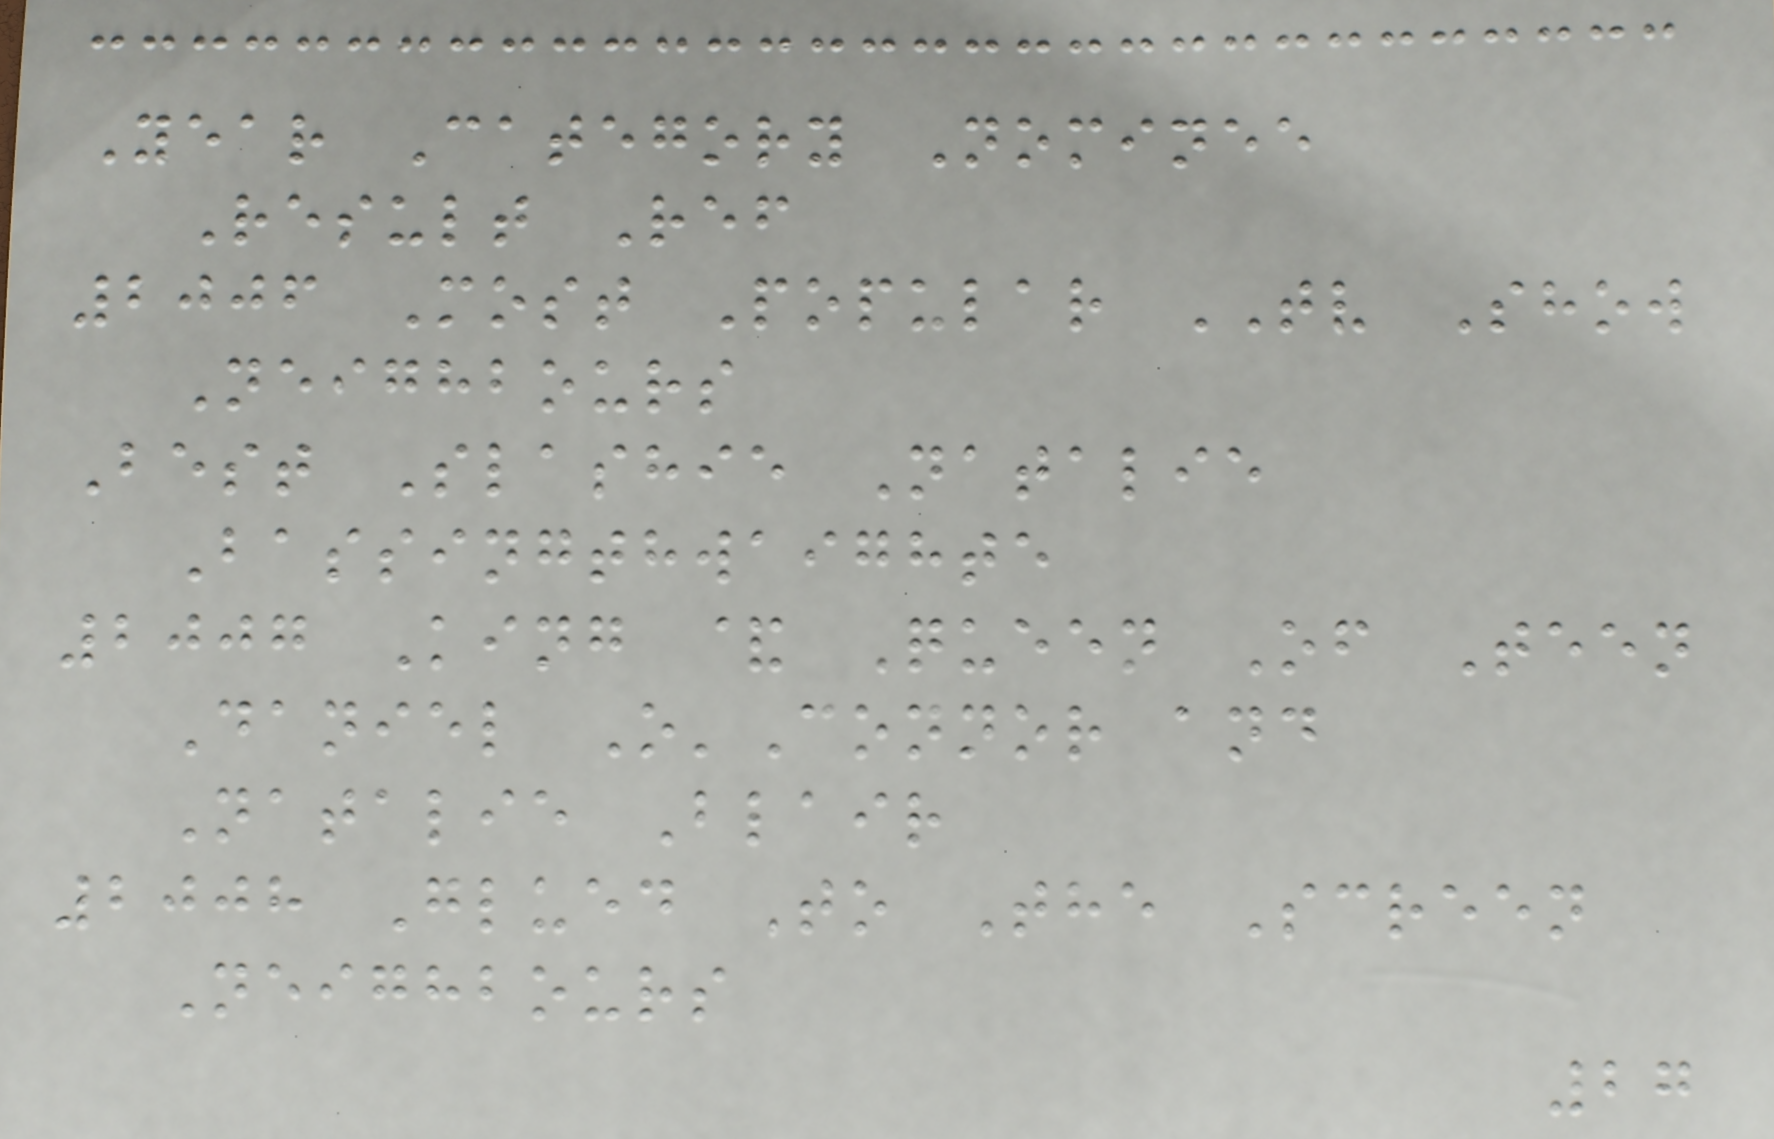Year Category Nominee
Result Ref
2006 Most Popular TV Show
Neighbours
Best Slashie Natalie
Bassingthwaighte
2007 King & Queen Of Teen
Daniel O'Connor and
Natalie Blair
2008 Glued To The Screen
Neighbours
27
